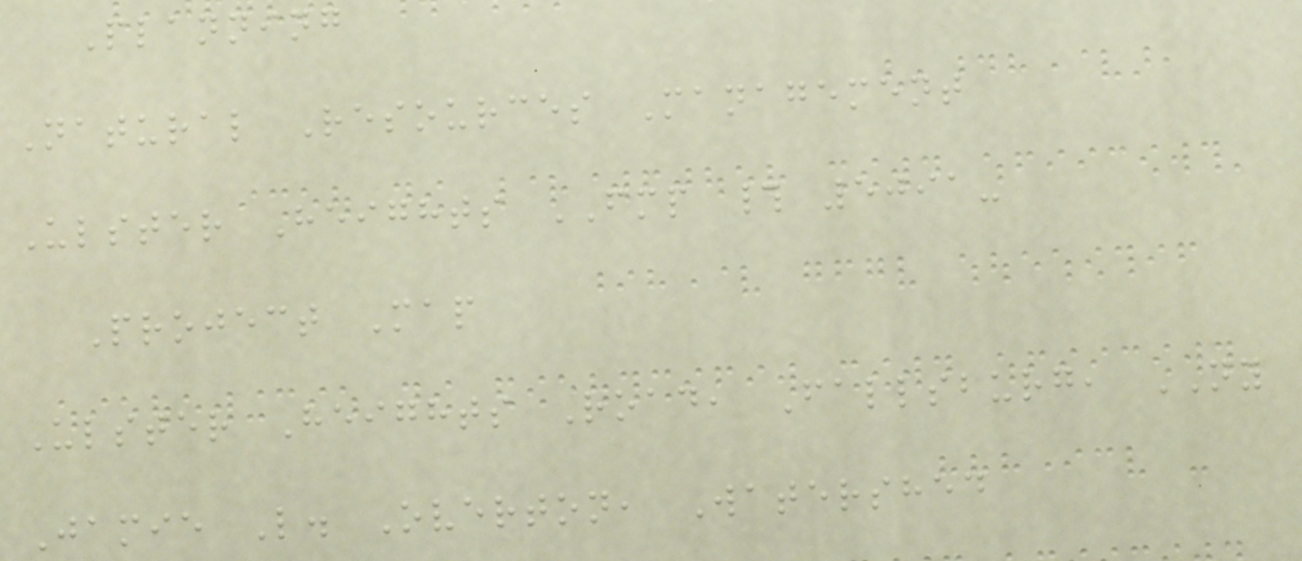Planning
Natural Resources Management
Ulster Heights FMP # 5091-
Project Map
Ulster Heights Road, Fallsburg, NY
Jamie L. Overton, Watershed
